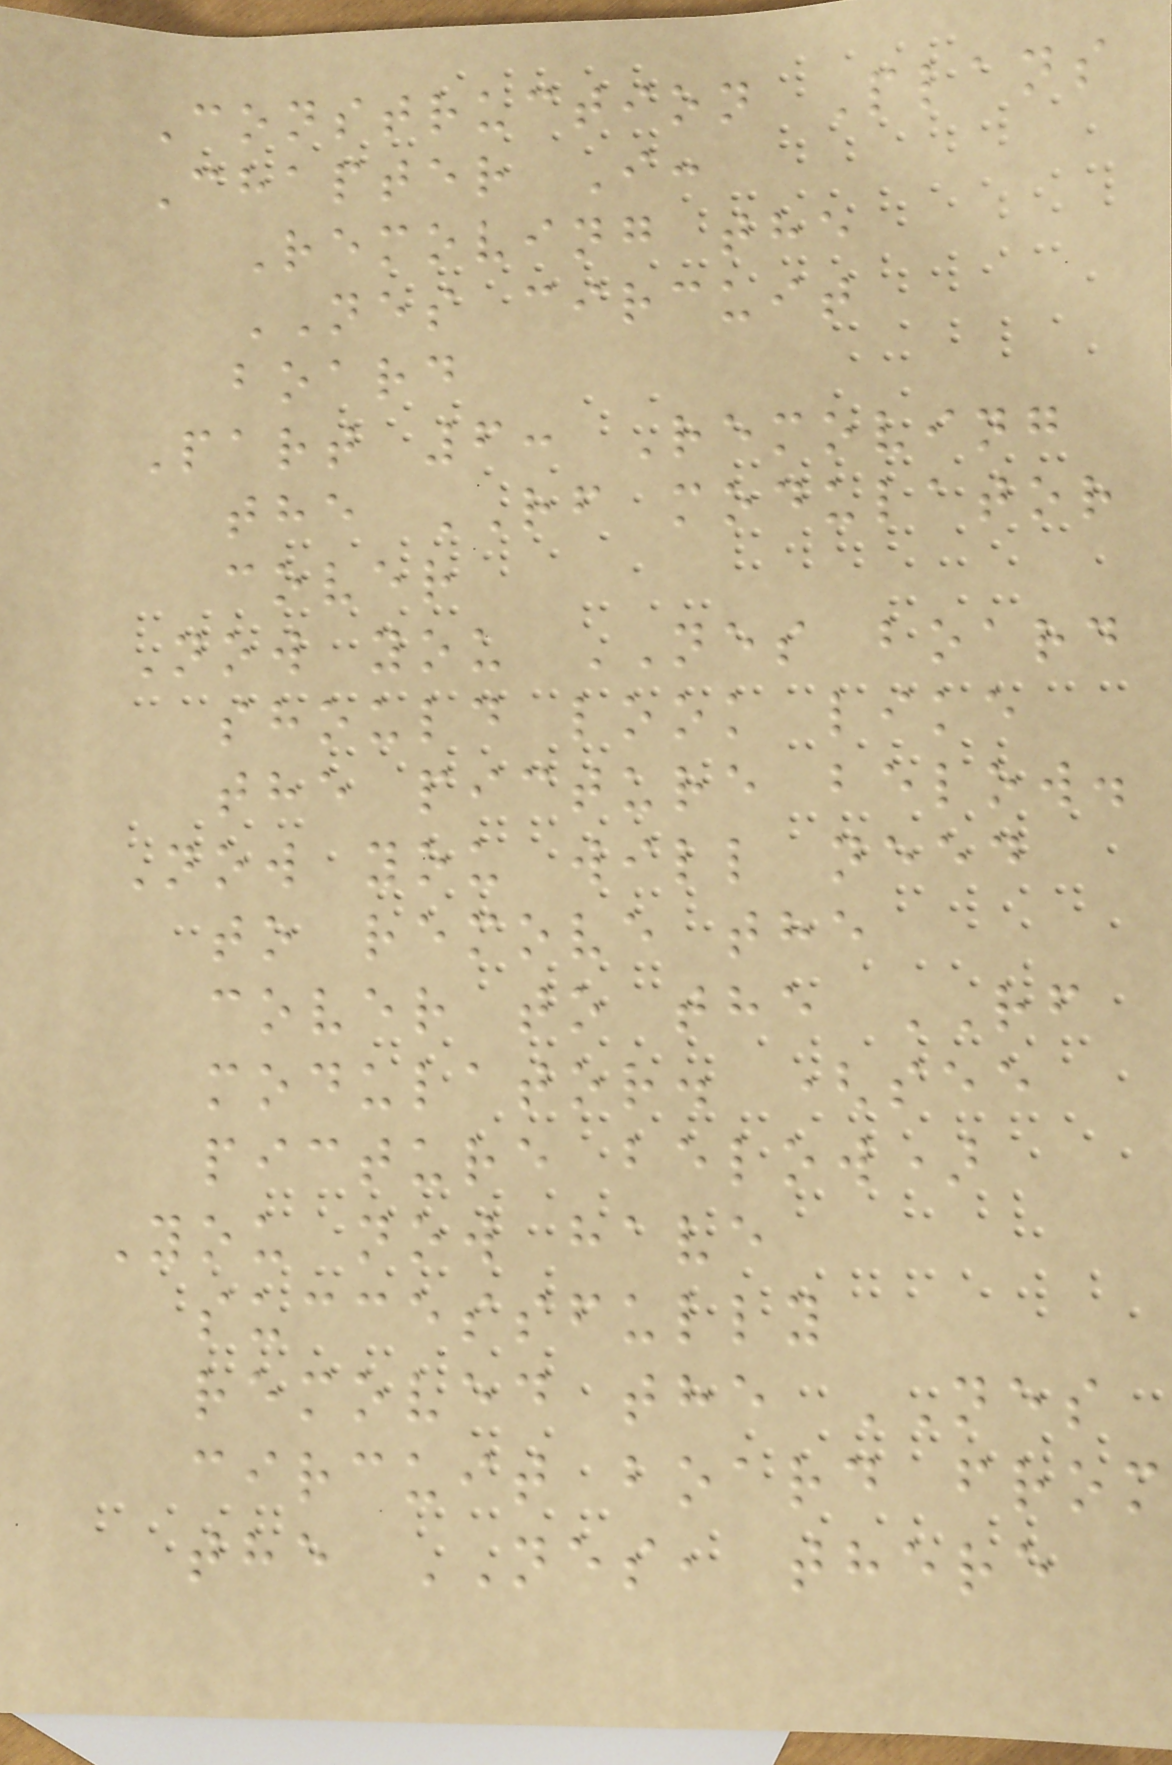Construction Plans
Chapter I:
Removing the
NES circuit
board
Part 6: Removing
the RF modulator
cover
Now you NES board
should look like
the picture below.
Now you will need
to remove the
cover to the RF
modulator. (see
picture below)
You now have
successfully
removed the NES
circuit board from
the NES, there
